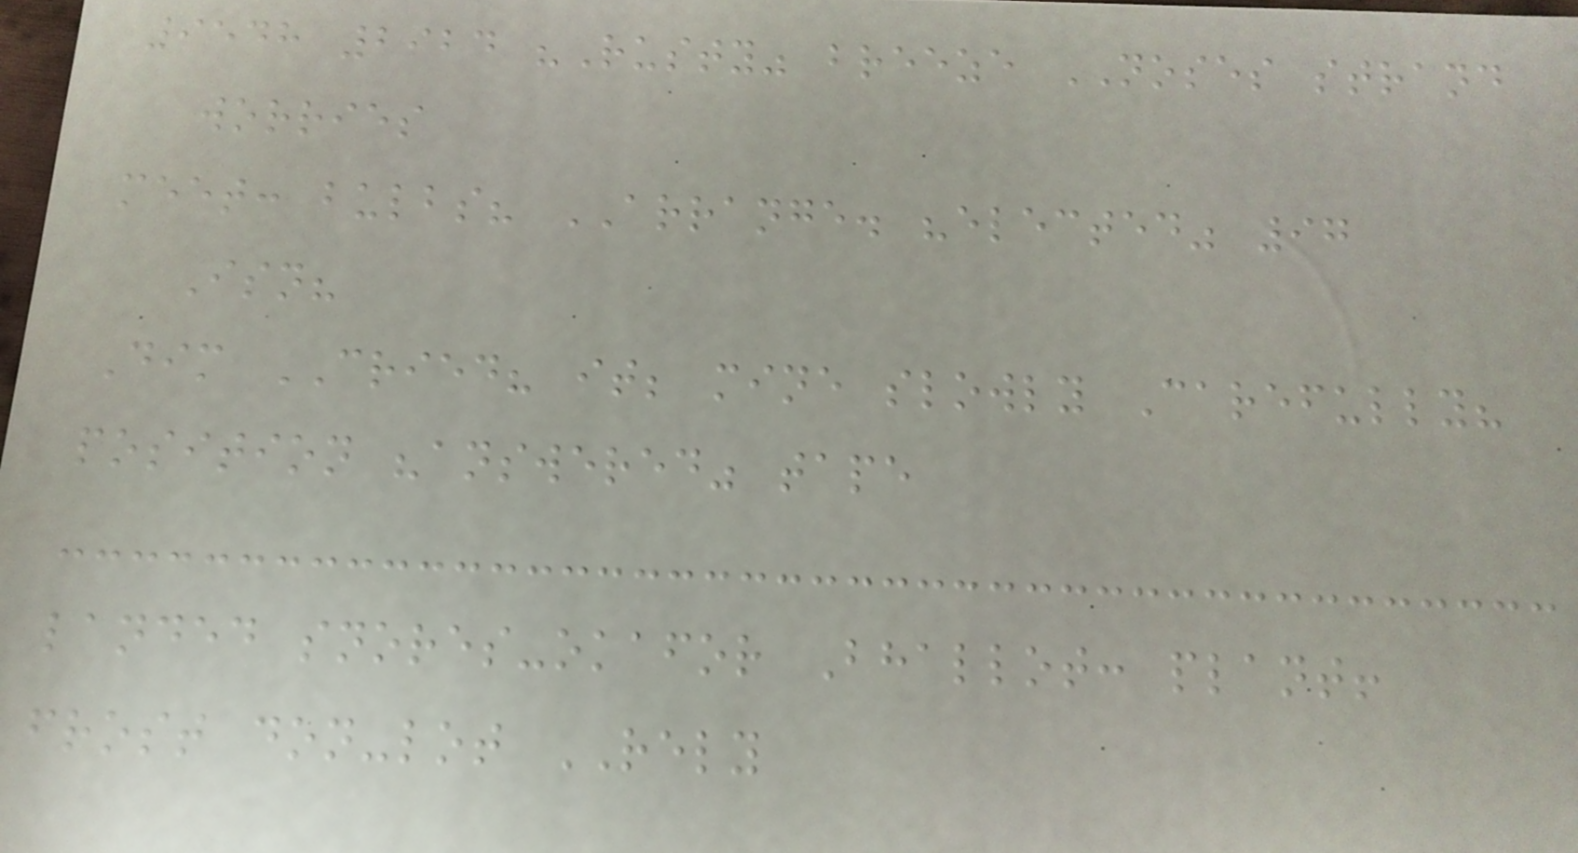9548 2924 "Rusty" breeze NOSES strand
worries
meet: bulbs? ARRANGE. "elected" 97
Isn?
Dim CRIED? it; mine slowly Carefully?
position "answered" tape
landed snores-okafor Bhallot: plant!
frost don-lot RELY
